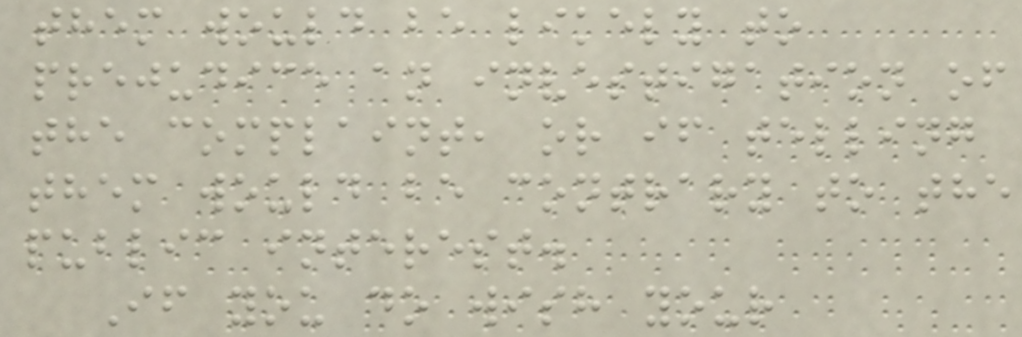them would be likely to
prejudice an investigation of
the complaint, or if telling
them would be contrary to the
public interest.
If you do wish your
